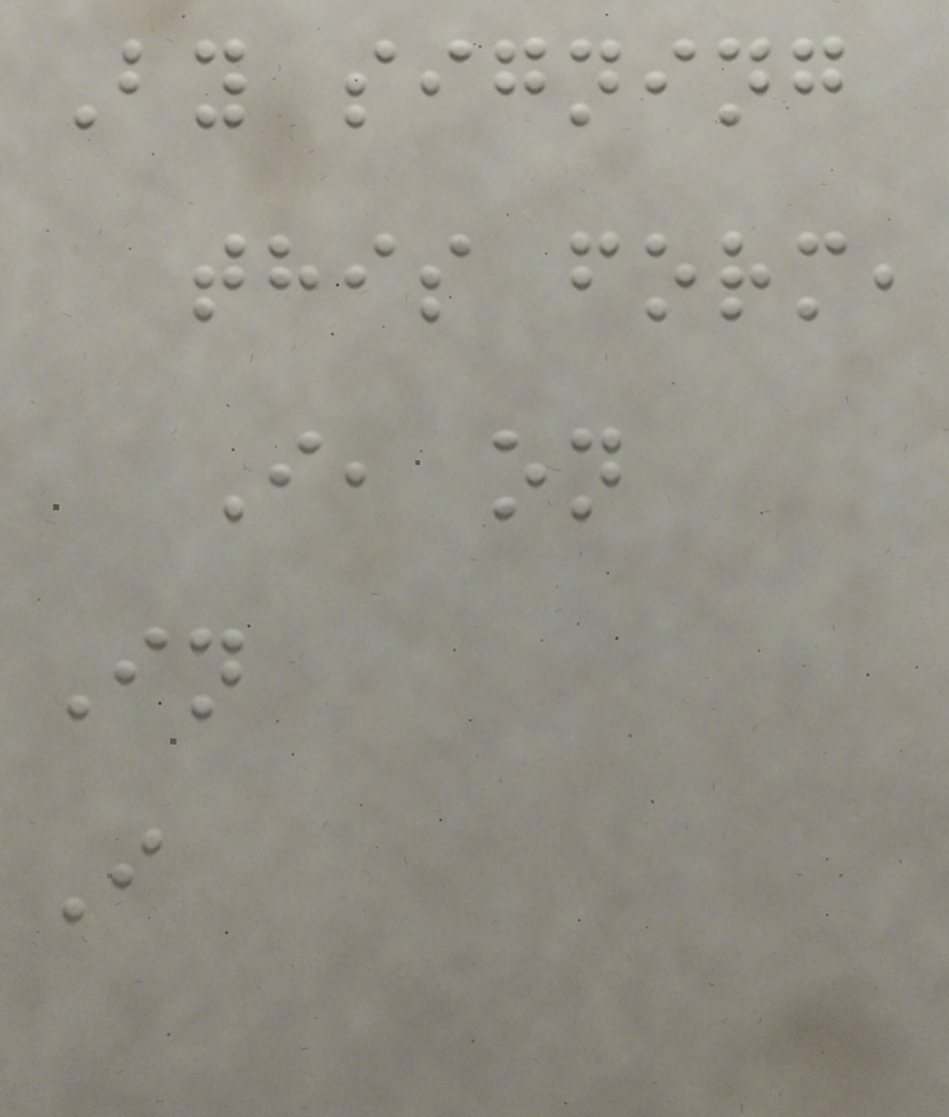By signing
this form,
I, on
In
I
